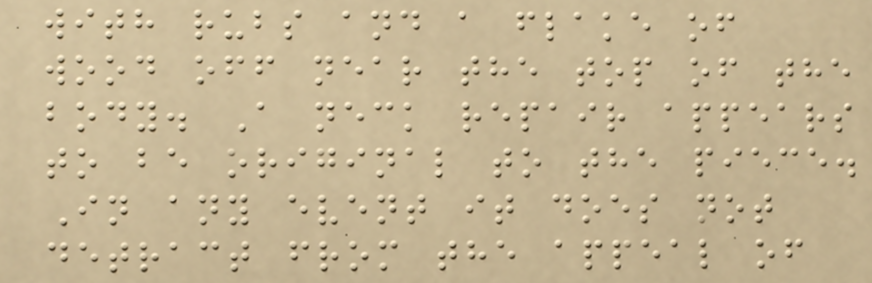with rubs and a flake of
wood off near the top of the
body. A neck repair appears
to be original to the piece.
In any event it does not
detract from the appeal of
